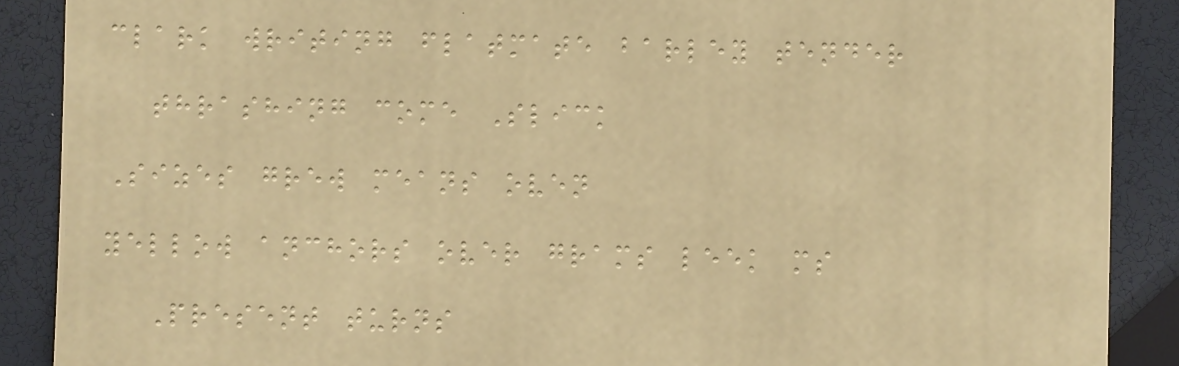clark writing flatmate barley tender
thrashing come Slick
Sizes grew means oven
yellow anchors over grams leek ms
Present turns
